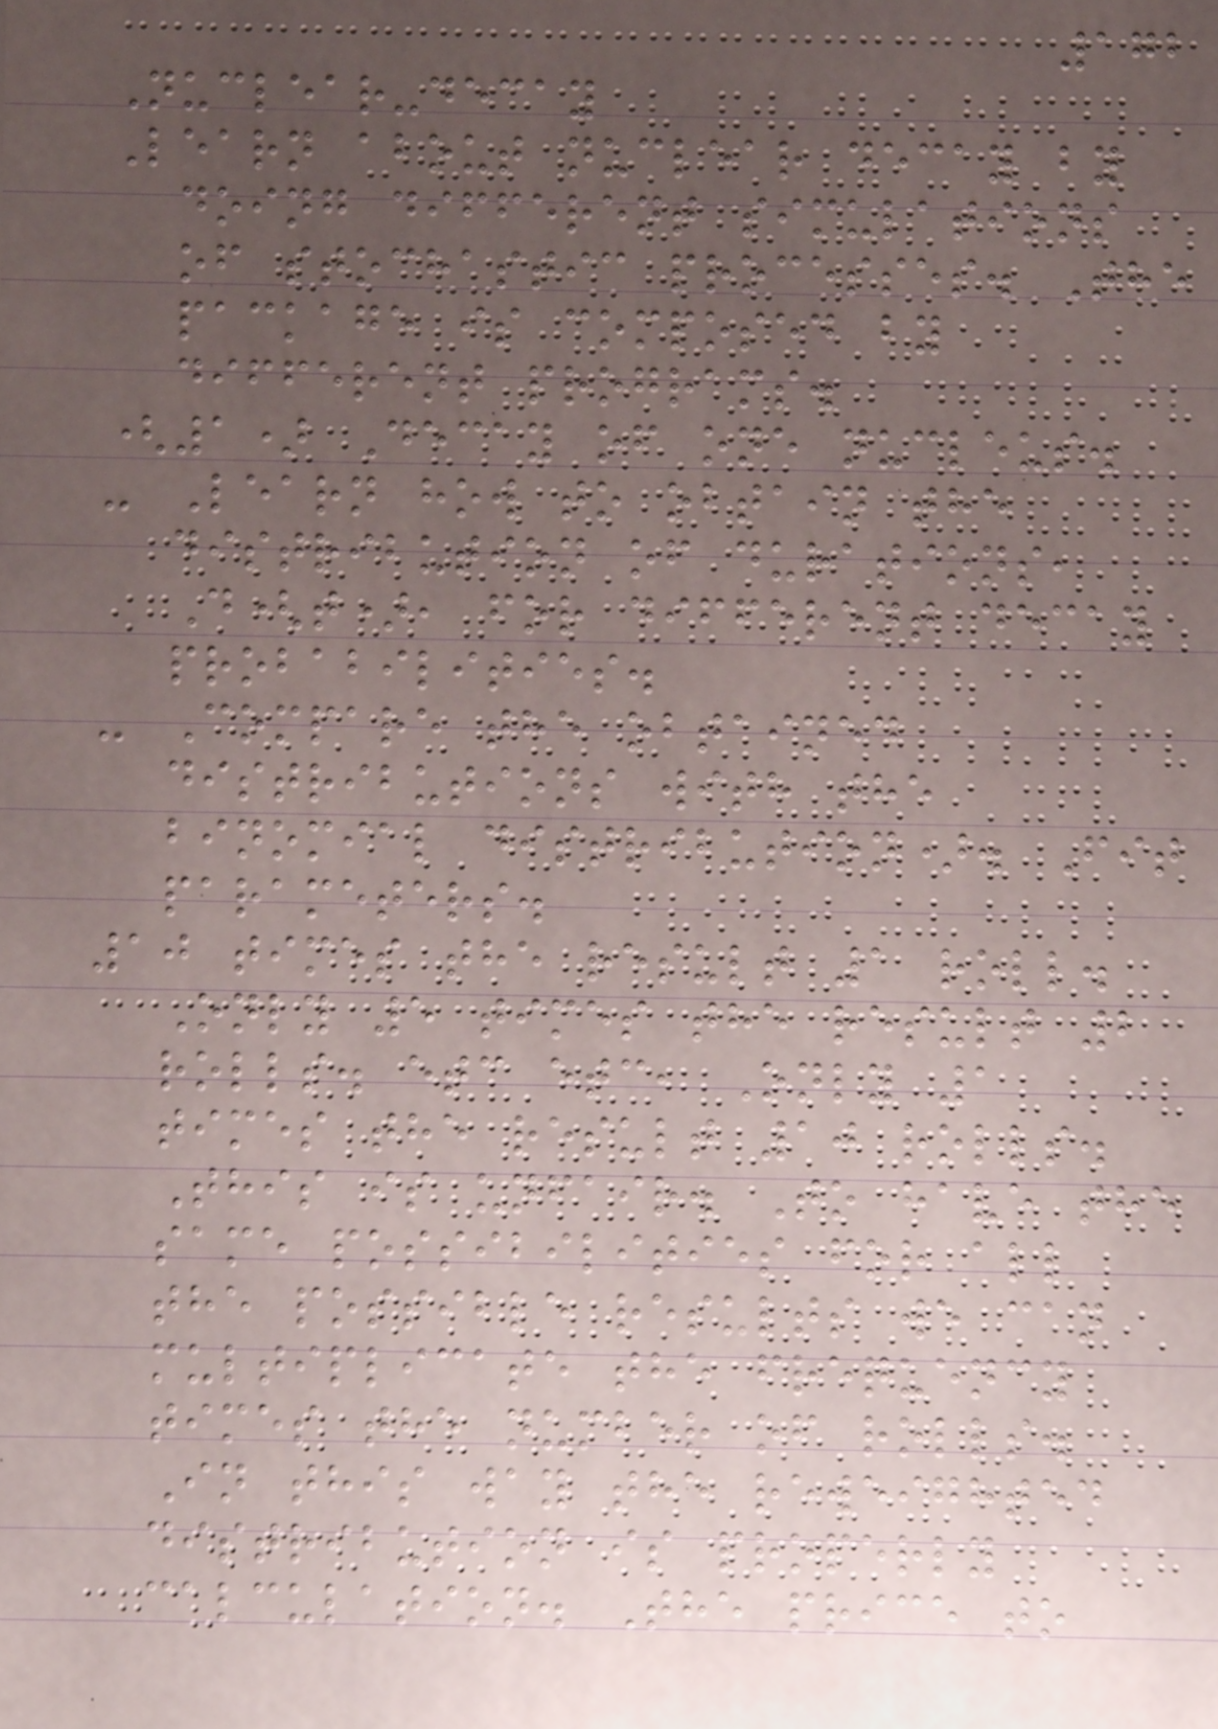172
Nuclear-decay
Learn about nuclear decay by
doing different simulations
of stochastic processes. The
package is composed by
different programs.
(1) Decay of one nucleus.
- Learn how to obtain the
distribution of durations,
D(t), for different decay
probabilities.
- Compare the obtained
distributions with the
binomial distribution). Fit
parameters.
10 times the result 1 roll.
Only 5 times the result 2
rolls. etc etc, Only 1
times the result 10 rolls.
This is unfair. To have the
same possibilities for all
the possible results we can
multiplicate the frequency
times the number of rolls.
In this way the reweighted
distribution is properly
calculation. The price to
